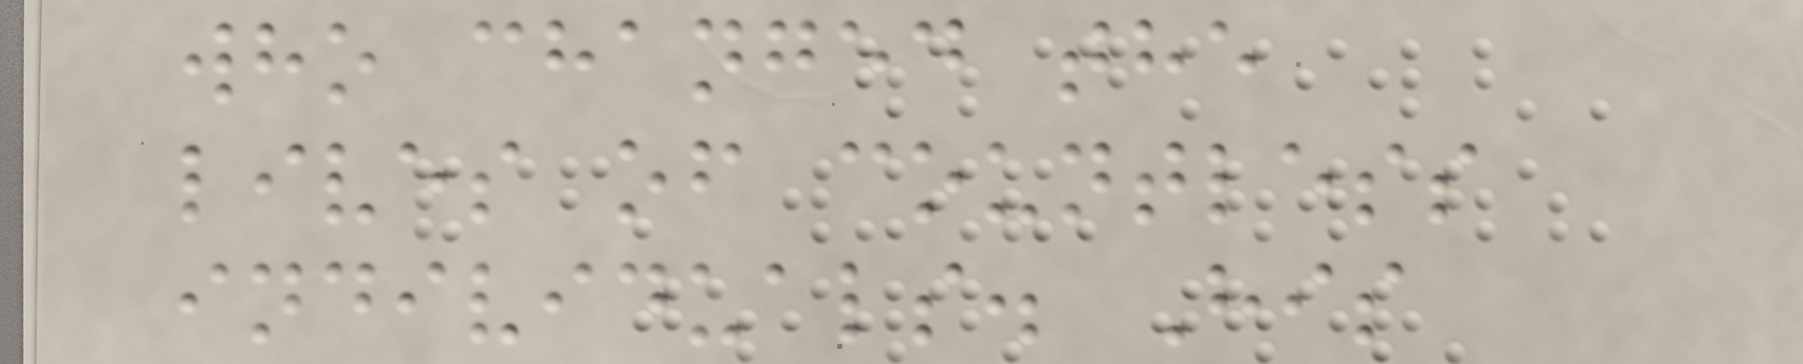who changed the
lives of countless
individuals. His
